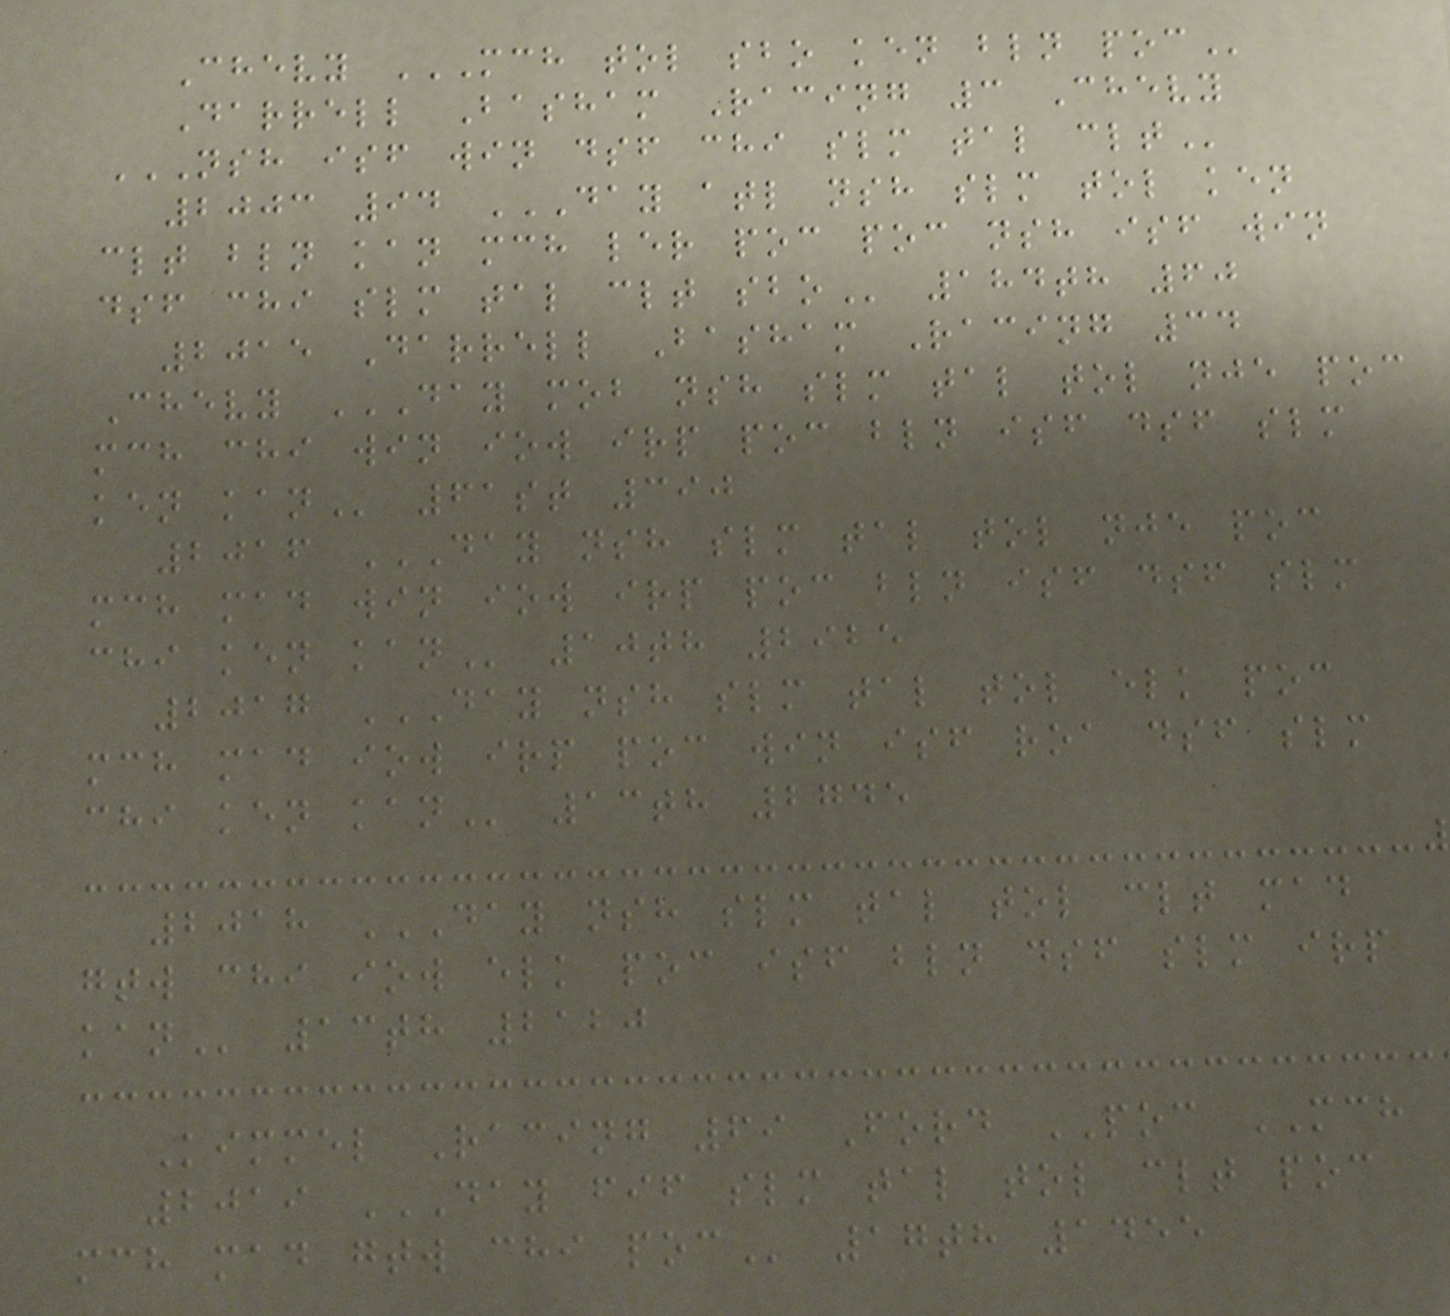Chevy MCH TOL SBO KEN BLN POC
Darrell Basham Racing 3 Chevy
NSH ISF WIN DSF CHI SLM TAL CLT
2003 94 DAY ATL NSH SLM TOL KEN
CLT BLN KAN MCH LER POC POC NSH ISF WIN
DSF CHI SLM TAL CLT SBO 184th 60
2015 Darrell Basham Racing 34
Chevy DAY MOB NSH SLM TAL TOL NJE POC
MCH CHI WIN IOW IRP POC BLN ISF DSF SLM
KEN KAN 61st 390
2016 DAY NSH SLM TAL TOL NJE POC
MCH MAD WIN IOW IRP POC BLN ISF DSF SLM
CHI KEN KAN 10th 2925
2017 DAY NSH SLM TAL TOL ELK POC
MCH MAD IOW IRP POC WIN ISF ROA DSF SLM
CHI KEN KAN 13th 2745
2018 DAY NSH SLM TAL TOL CLT MAD
GTW CHI IOW ELK POC ISF BLN DSF SLM IRP
KAN 13th 2120
Kimmel Racing 69 Ford POC MCH
2019 DAY FIF SLM TAL TOL CLT POC
MCH MAD GTW CHI POC 17th 1455
